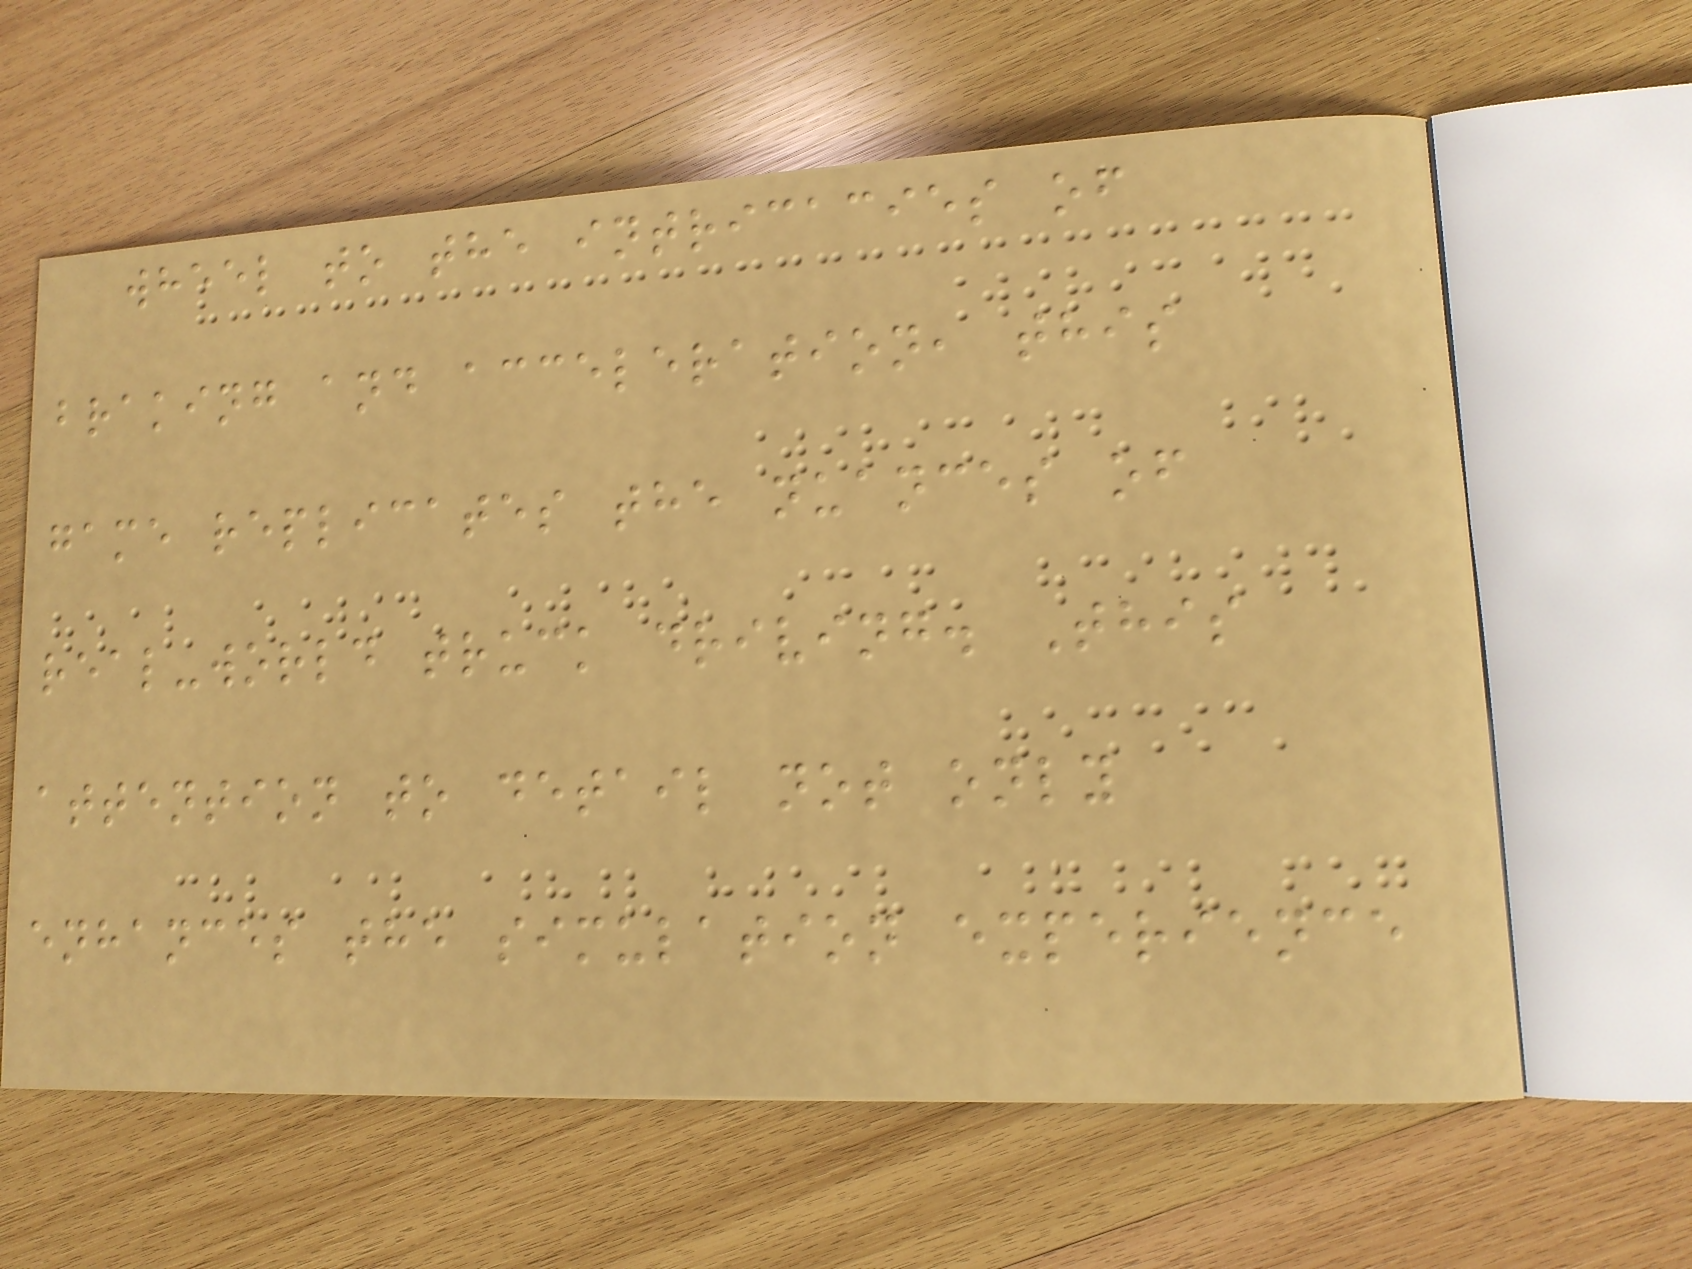wheel to the intricacies of
braking and acceleration, this
game replicates the nuances of
real-world truck driving. This
attention to detail not only
enhances the simulation experience
